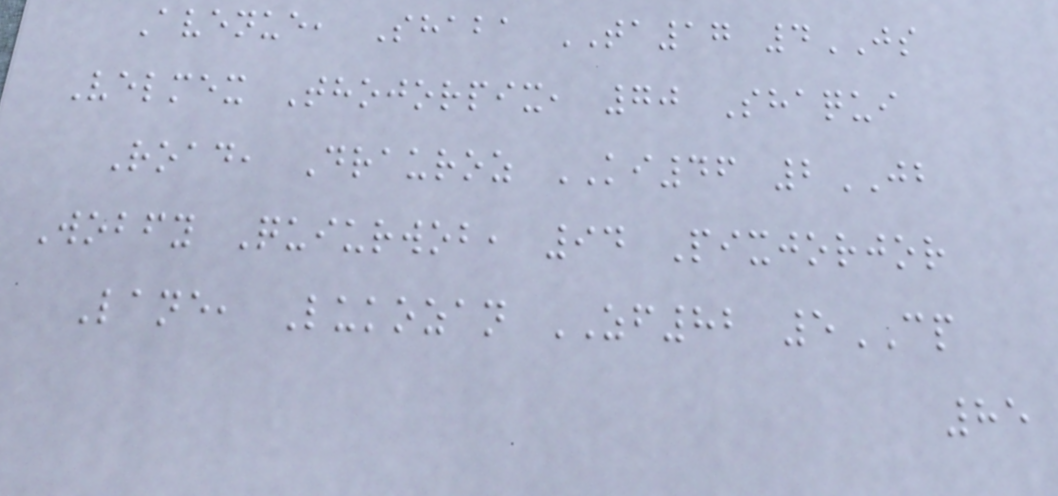Avenue, Shaba TA17 4JS
Velmex Thojorpix, 70 Shaqui
Road, Drauroz KI46 2JB
Wobfy Quiurwob, 94 Pixjorjor
Lane, Lukozan ZF82 5CP
85
